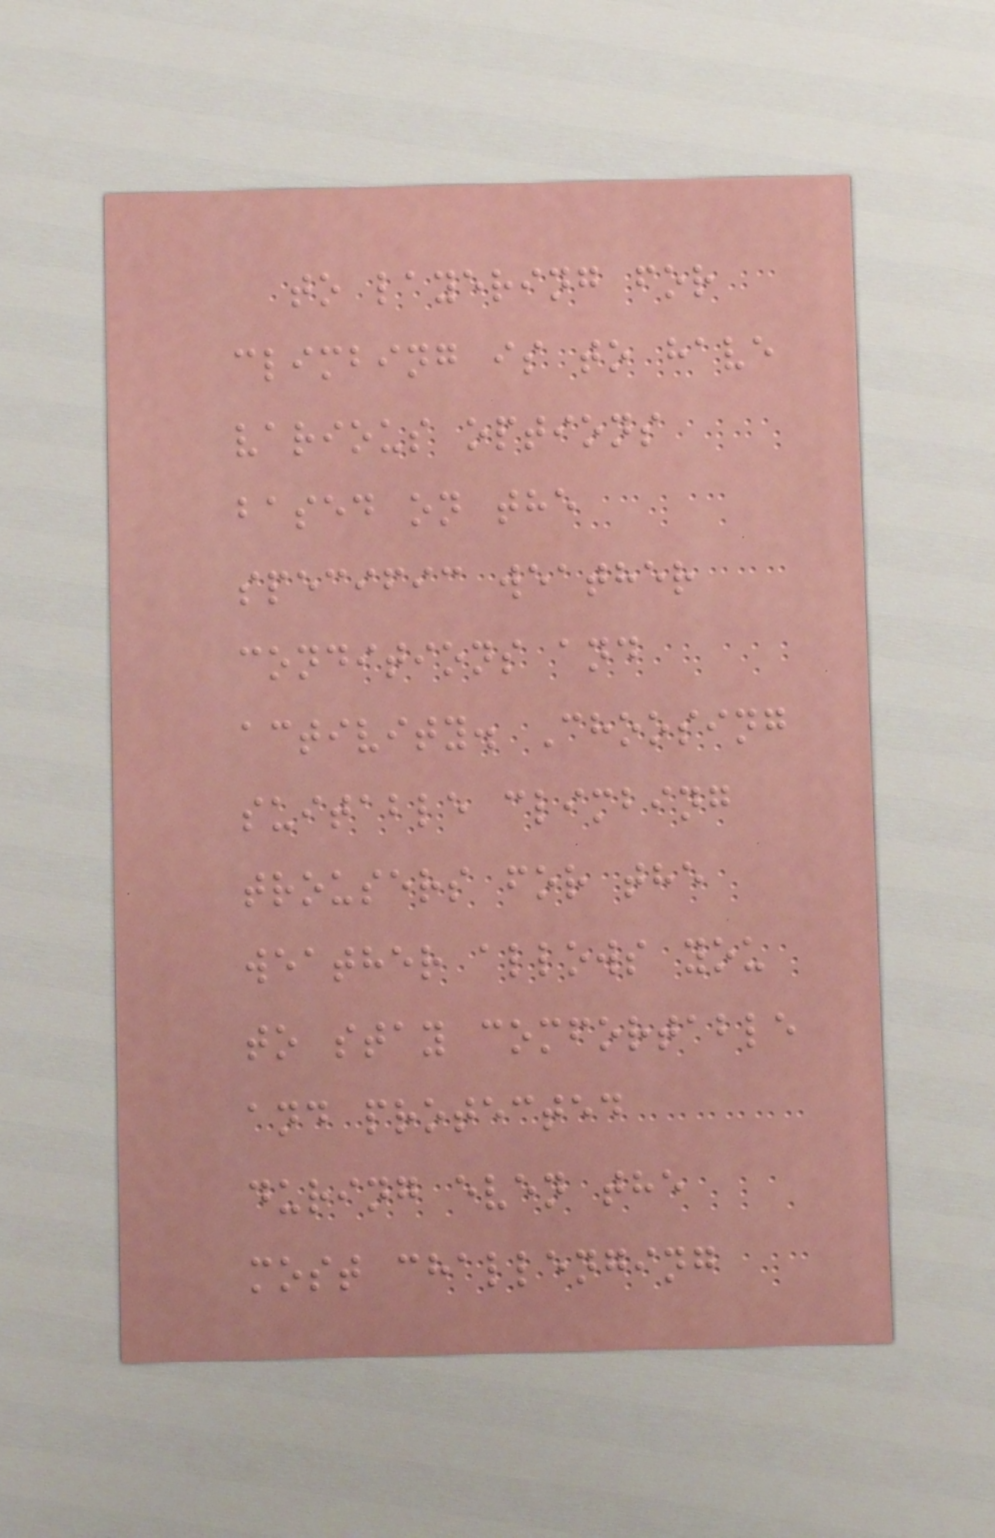to layering for
climbing is to have
various options
based on the
specific weather
conditions and
activity. Choosing
suitable climbing
trousers for the
weather allows you
to stay comfortable
and protected
during even the
most challenging
